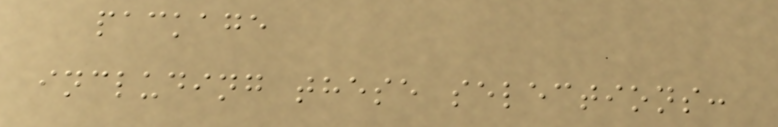package
including these selections:
